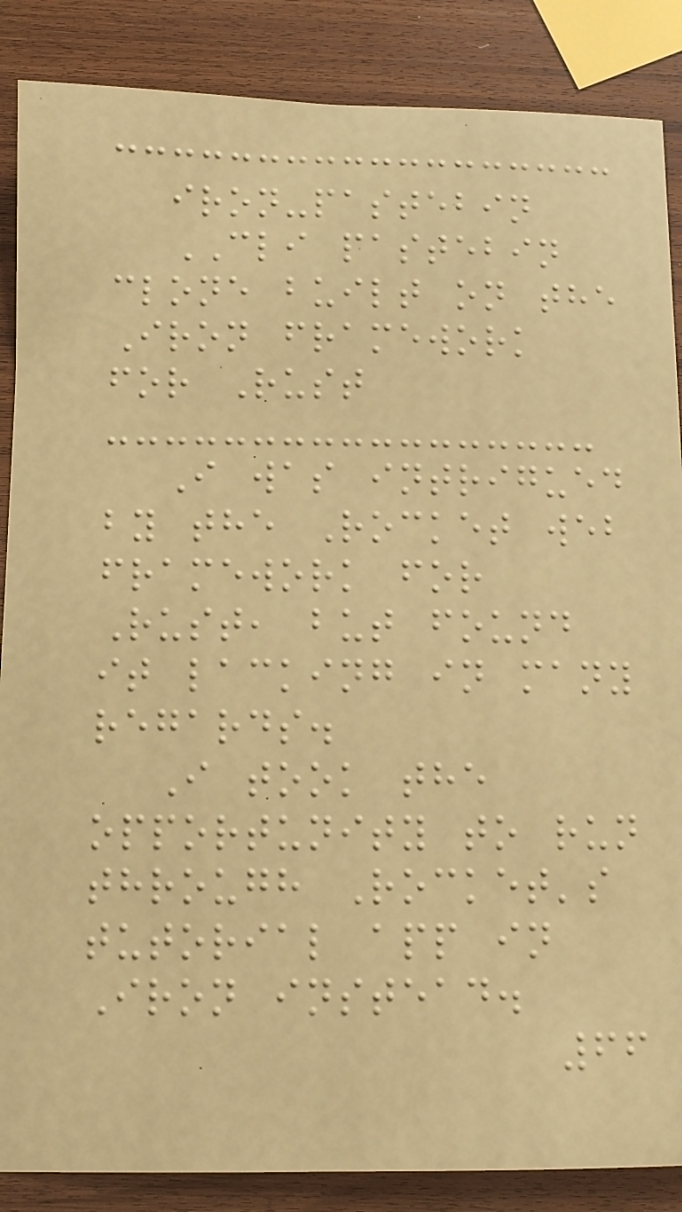iron-pastebin
CLI pastebin
clone built on the
Iron framework
for Rust
I was intrigued
by the Rocket web
framework for
Rust, but found
it lacking in many
regards.
I took the
opportunity to run
through Rocket's
tutorial app in
Iron instead.
66
